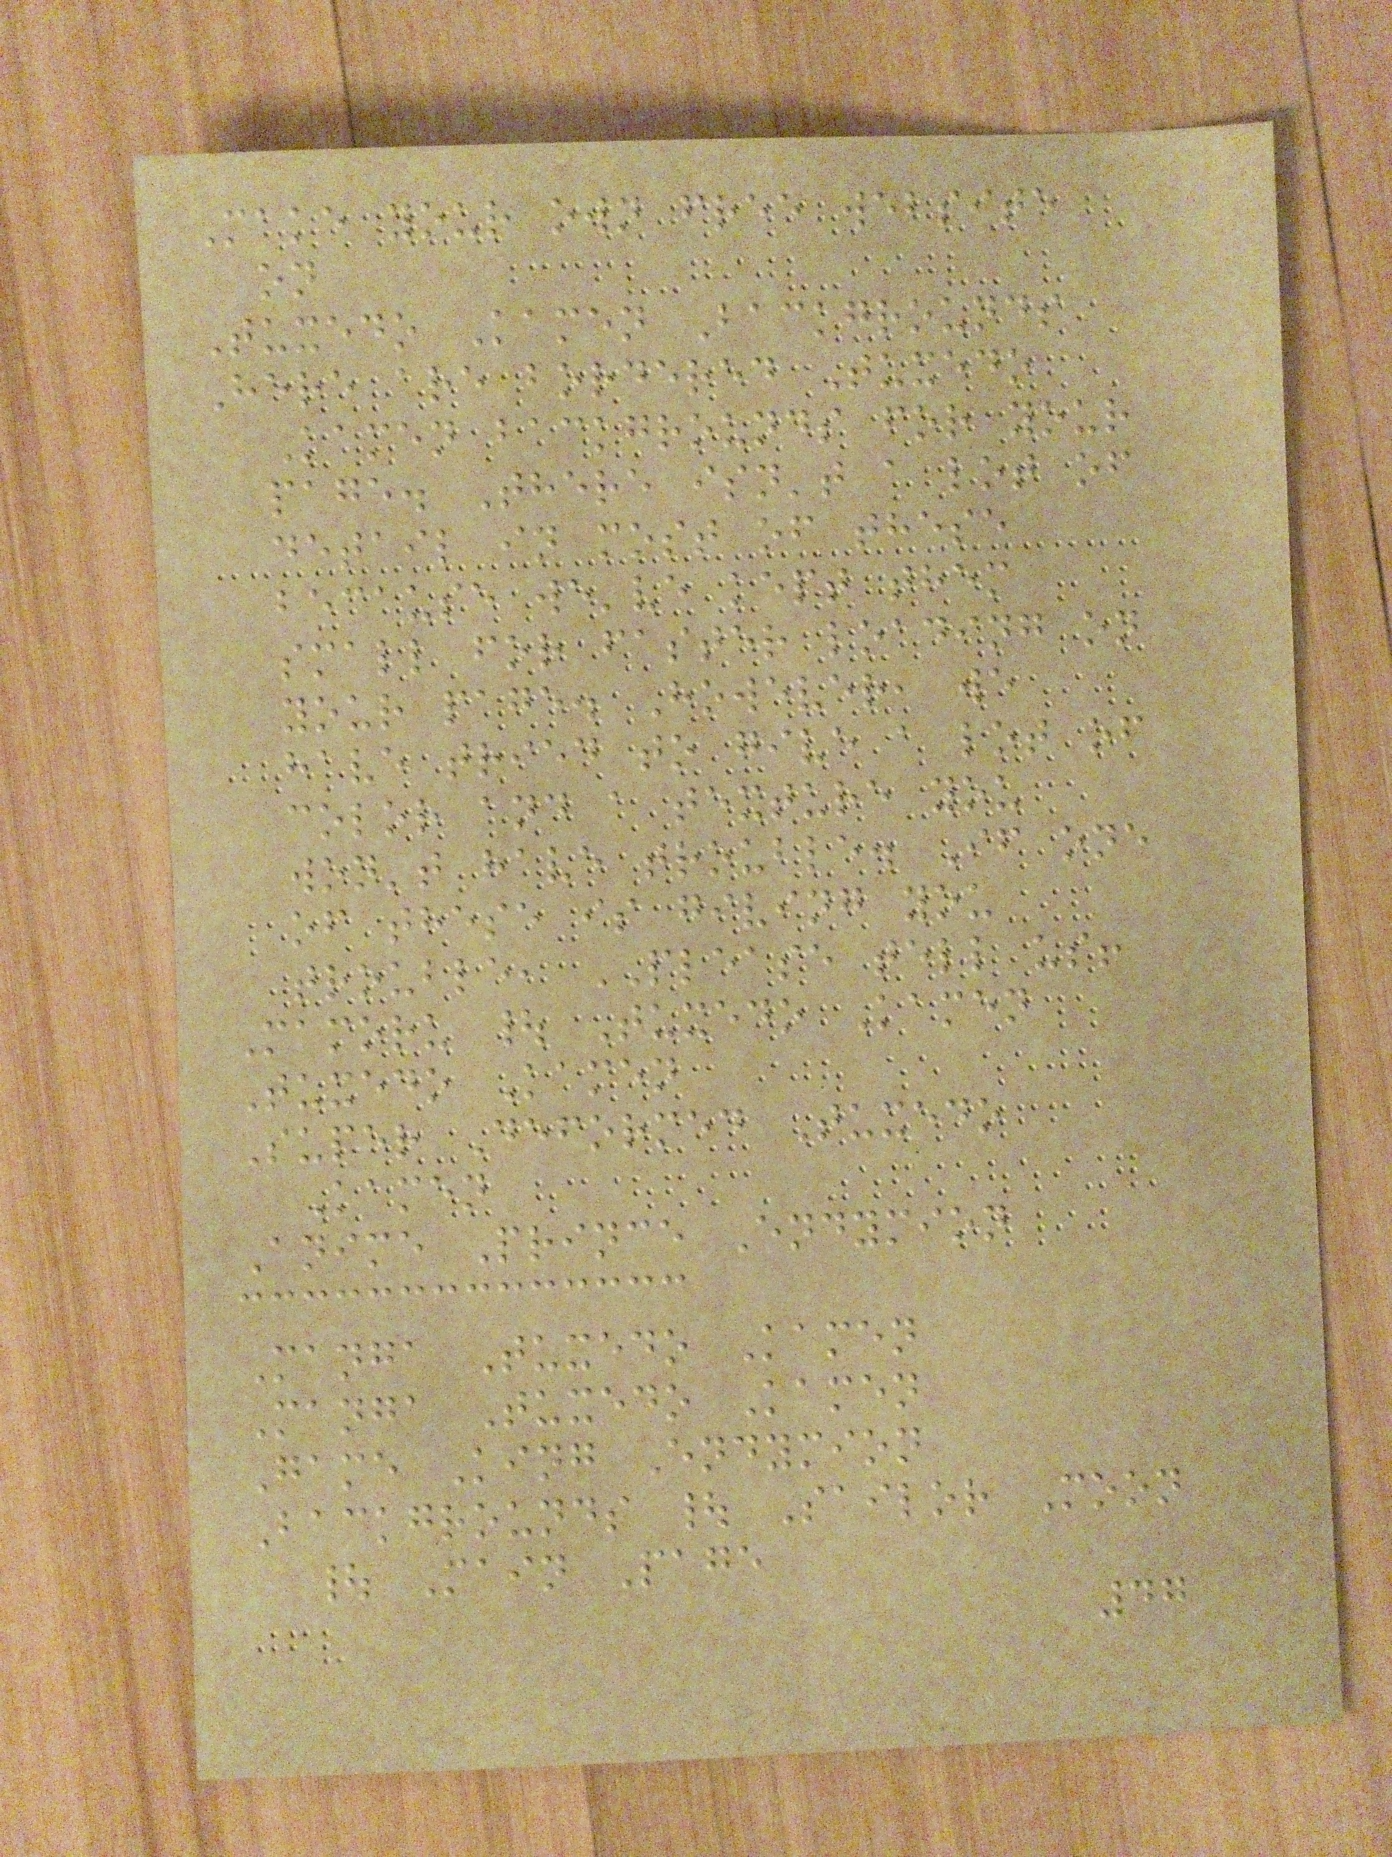Make your own free website
on
Tuxedo Kamen Backgrounds
Here are bordered Tuxedo
Kamen backgrounds for your
page. There isn't a lot of
detail in most of these
because we've kept them
small for faster loading on
your page. However, we
have tried to give a lot of
color and a texture you
won't have trouble. If one
of these is giving you
trouble, PLEASE tell us!
Mamoru | Tuxedo Kamen
Tuxedo Kamen
Super Deformed Tuxedo
Kamen
Anime Prince Endymion
Manga Tuxedo Kamen
Manga Tuxedo Kamen
Game King Endymion
Backgrounds | Sailor Moon
| Main Page
47
